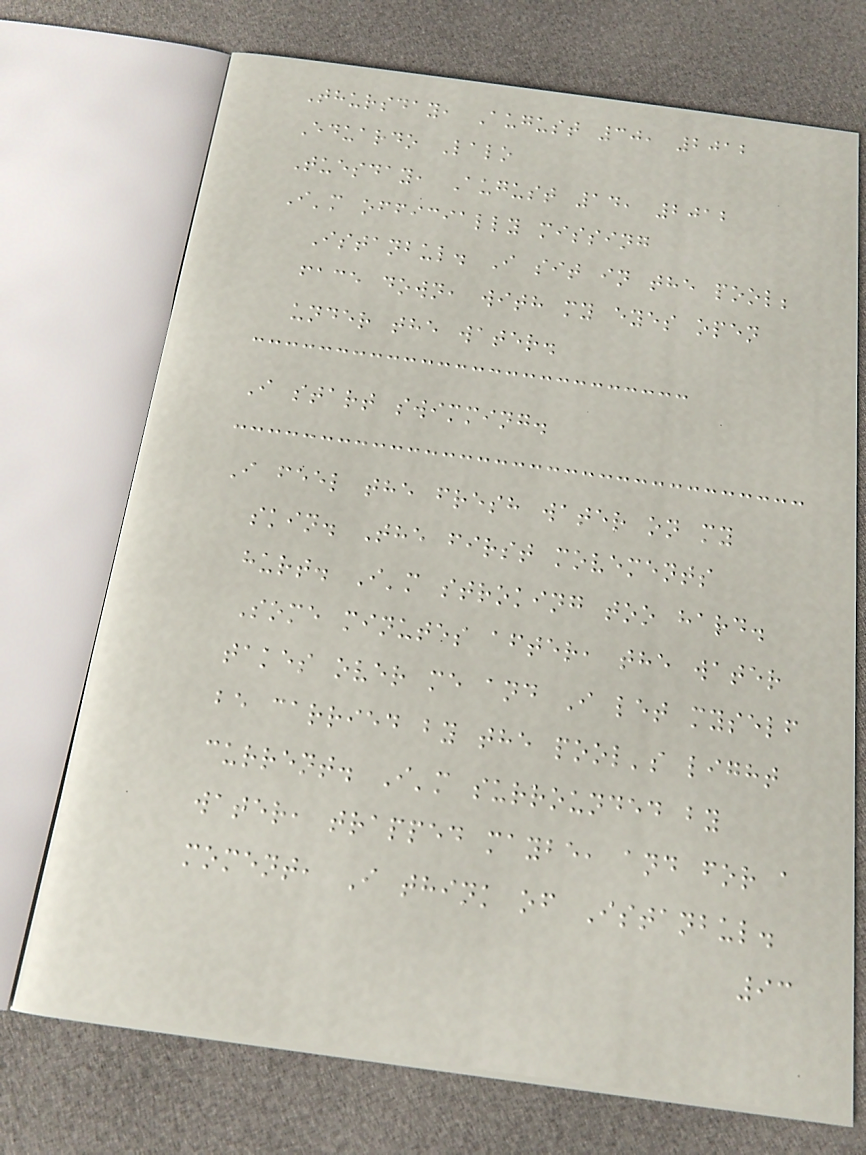Thursday, August 30, 2012
Eduardo Lalo
Tuesday, August 14, 2012
I'm officially missing
Istanbul. I sit in the pool;
face down, with my eyes open
under the water.
I start swimming.
I feel the fresh water on my
skin. The first movements
hurt. I'm stroking too hard.
Some minutes after, the water
takes over me and I let myself
be carried by the pool's light
current. I'm surrounded by
water, trapped maybe, and for a
moment, I think of Istanbul.
93
